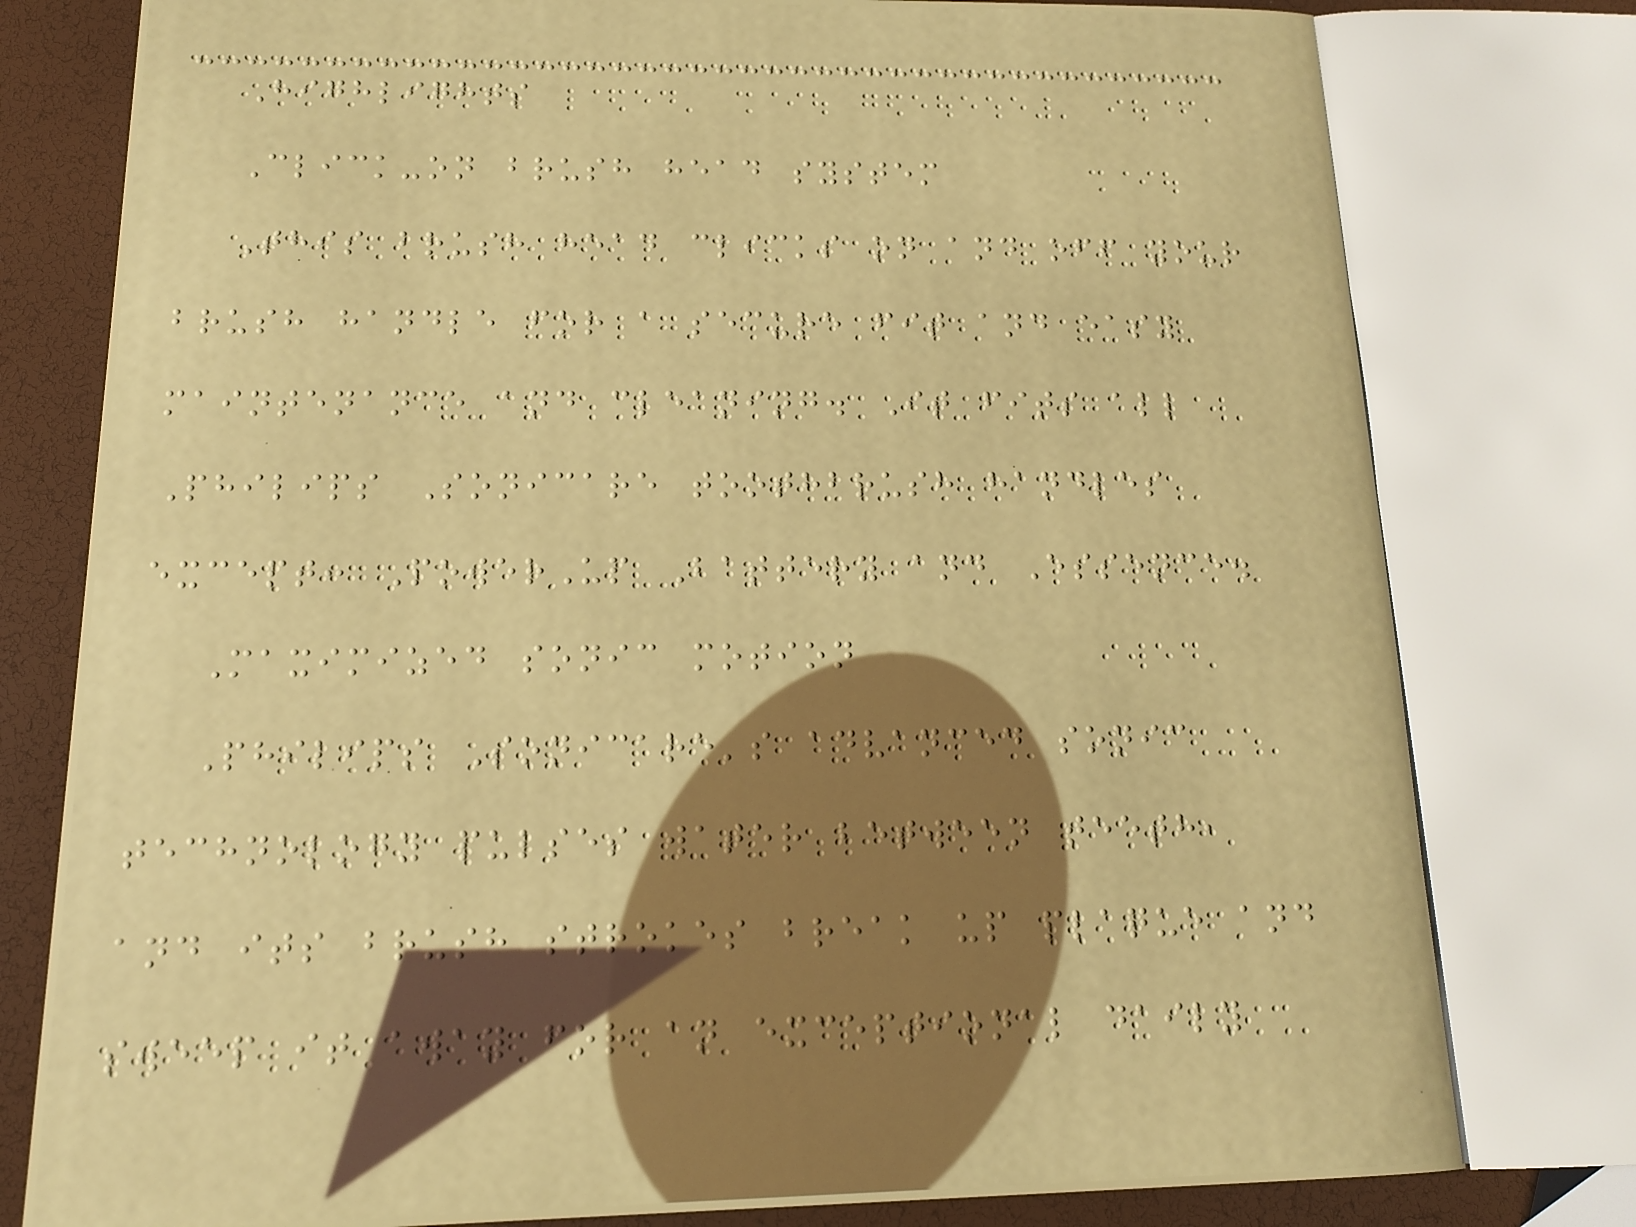Highlights
Click-on brush head system
This brush head clicks on and off your
brush handle for a secure fit and easy
maintenance and cleaning. It fits all
Philips Sonicare toothbrush handles
except: PowerUp Battery and Essence.
Maximized sonic motion
Philips Sonicare's advanced sonic
technology pulses water between teeth,
and its brush strokes break up plaque and
sweep it away for an exceptional daily
